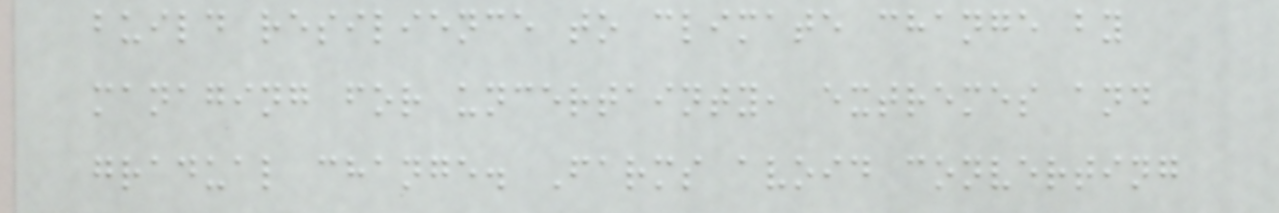build resilience to climate change by
managing for uncertainty, extremes and
gradual change. Farms avoid converting
